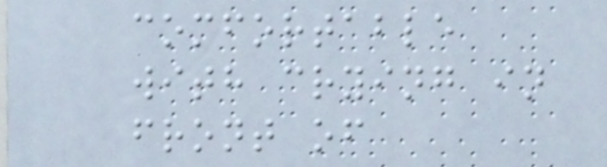comfortable
with crying in
front of
